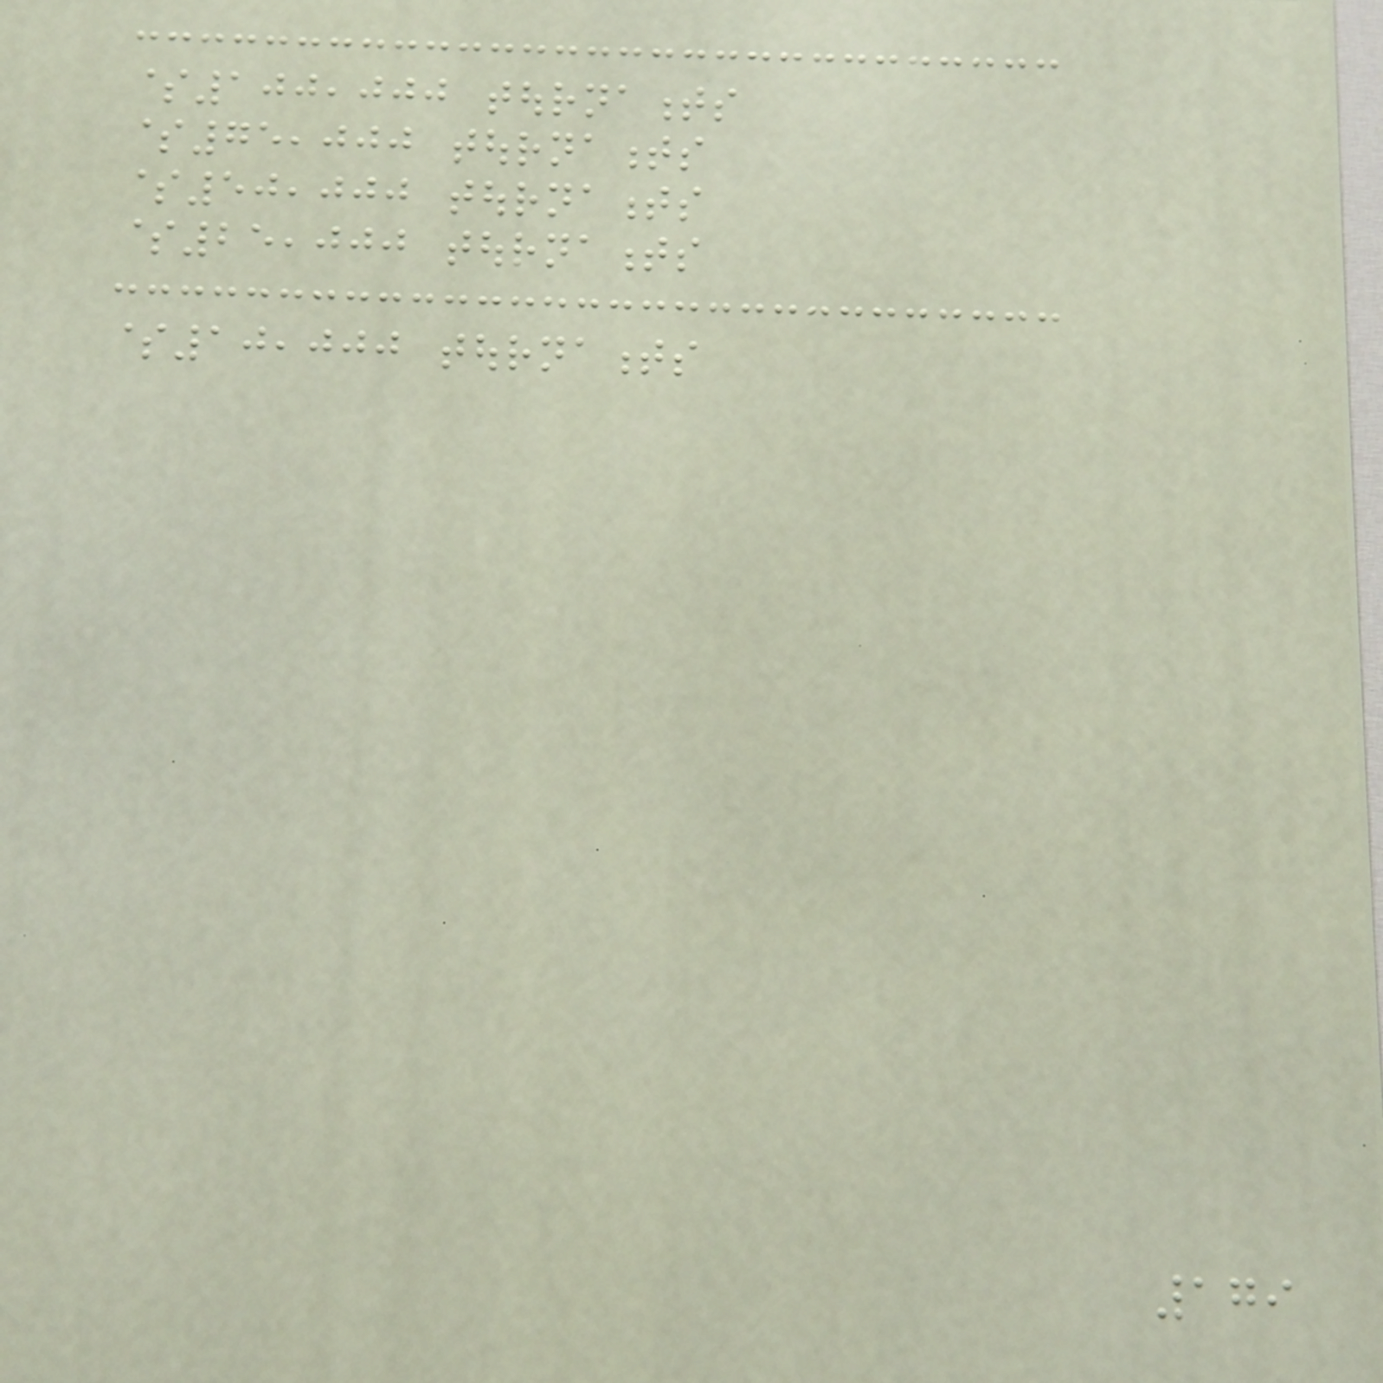$100,000 tournaments
$75,000 tournaments
$50,000 tournaments
$25,000 tournaments
$10,000 tournaments
179
